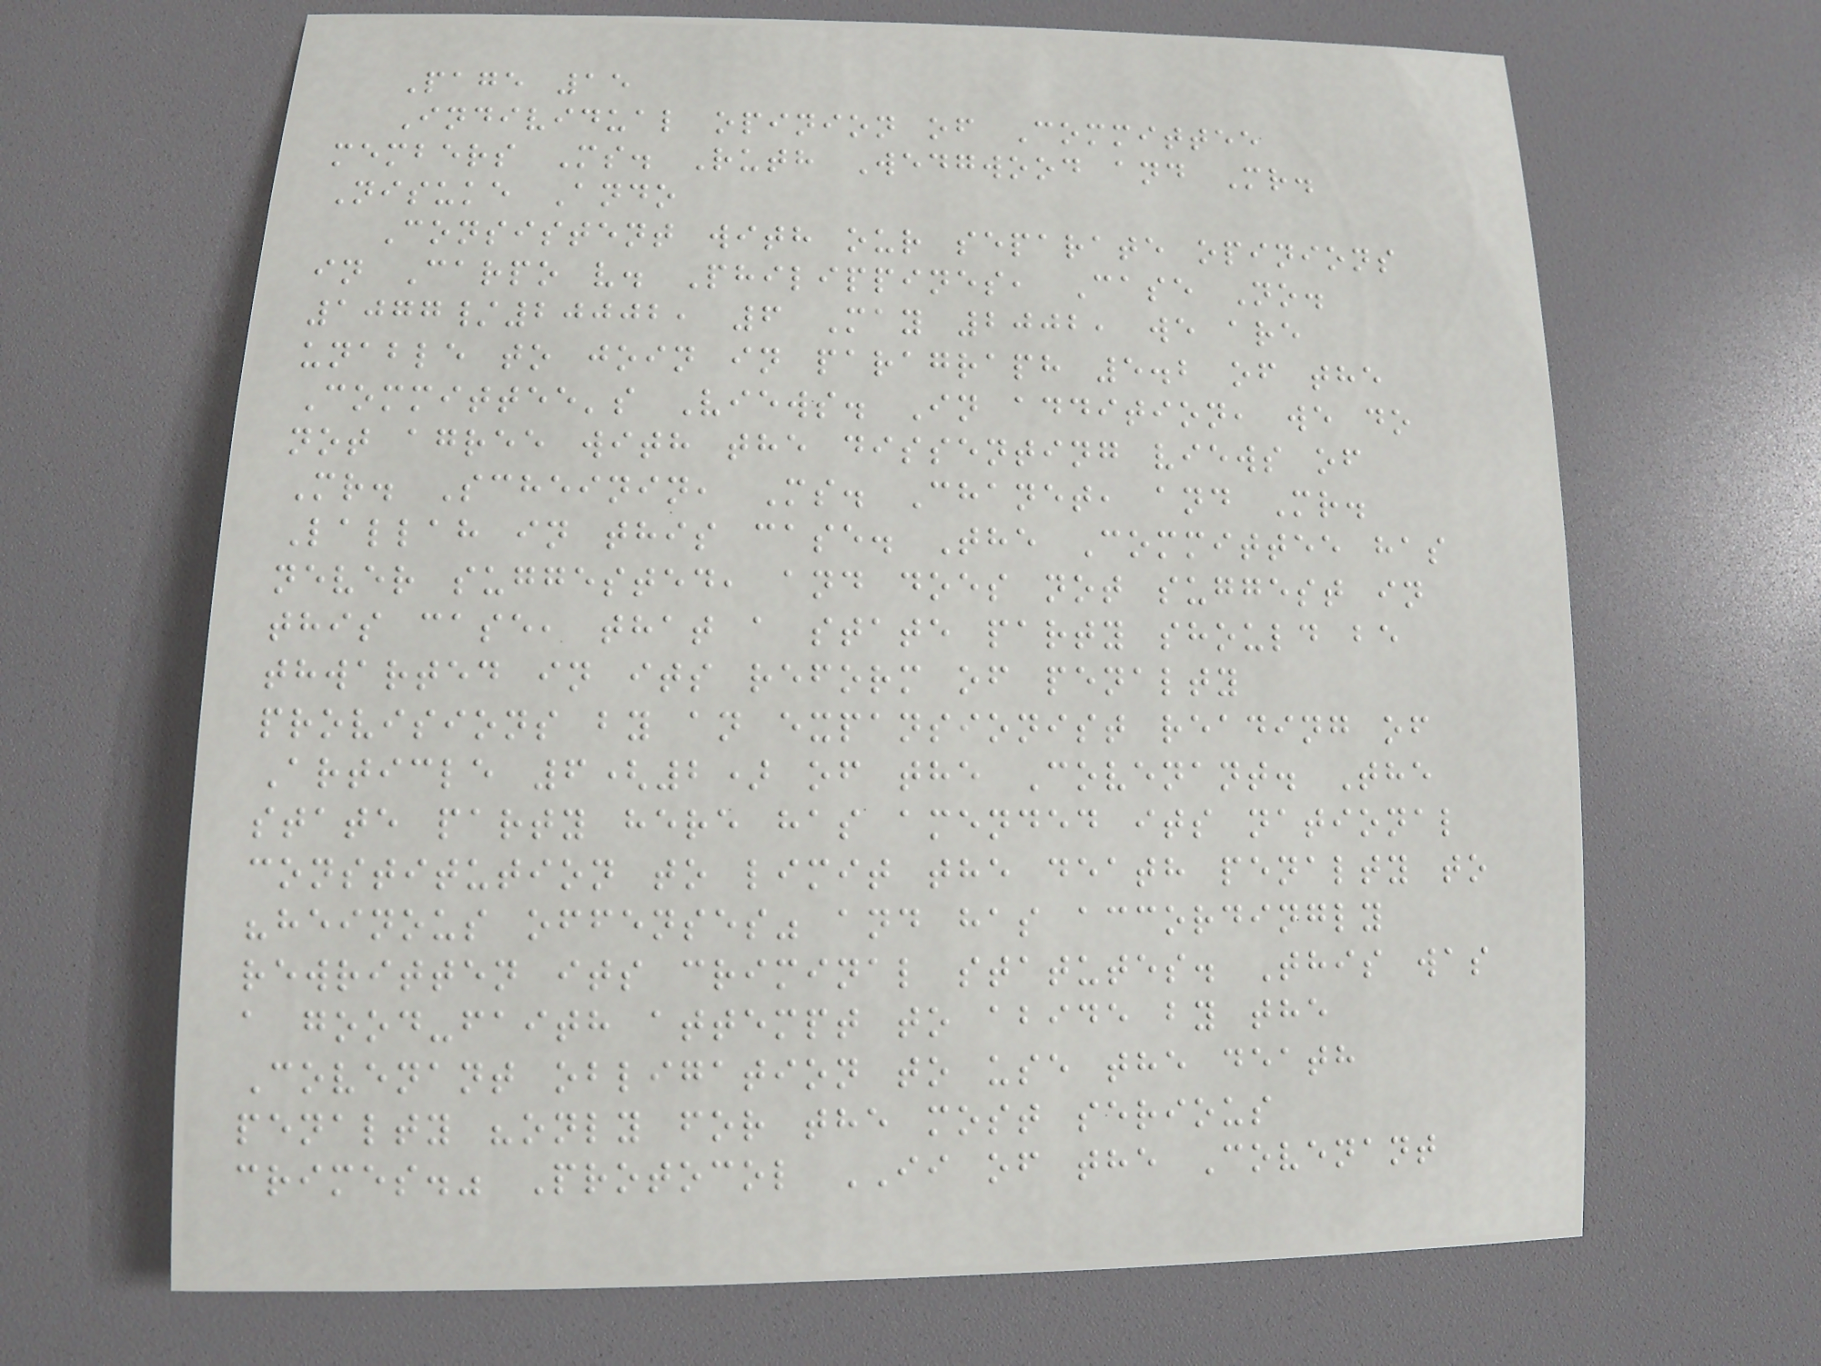Page 15
Individual opinion of Committee
members Ms. Ruth Wedgwood and Mr.
Nisuke Ando
Consistent with our separate opinions
in Carpo v. Philippines, Case No.
1077/20002, 6 May 2002, we are
unable to join in paragraph 5.2 of the
Committee's Views. In addition, we do
not agree with the dissenting views of
Mr. Scheinin, Ms. Chanet, and Mr.
Lallah in this case. The Committee has
never suggested, and does not suggest in
this case, that a state party should be
thwarted in its reform of penalty
provisions by an expansionist reading of
Article 6(2) of the Covenant. The
state party here has amended its national
constitution to limit the death penalty to
"heinous offenses" and has accordingly
rewritten its criminal statutes. This was
a good-faith attempt to abide by the
Covenant obligation to use the death
penalty "only for the most serious
crimes." Protocol II of the Covenant
